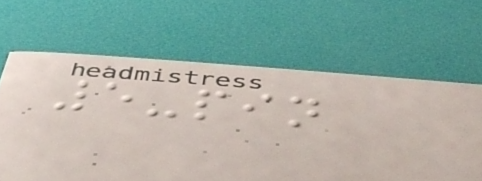5-pin
